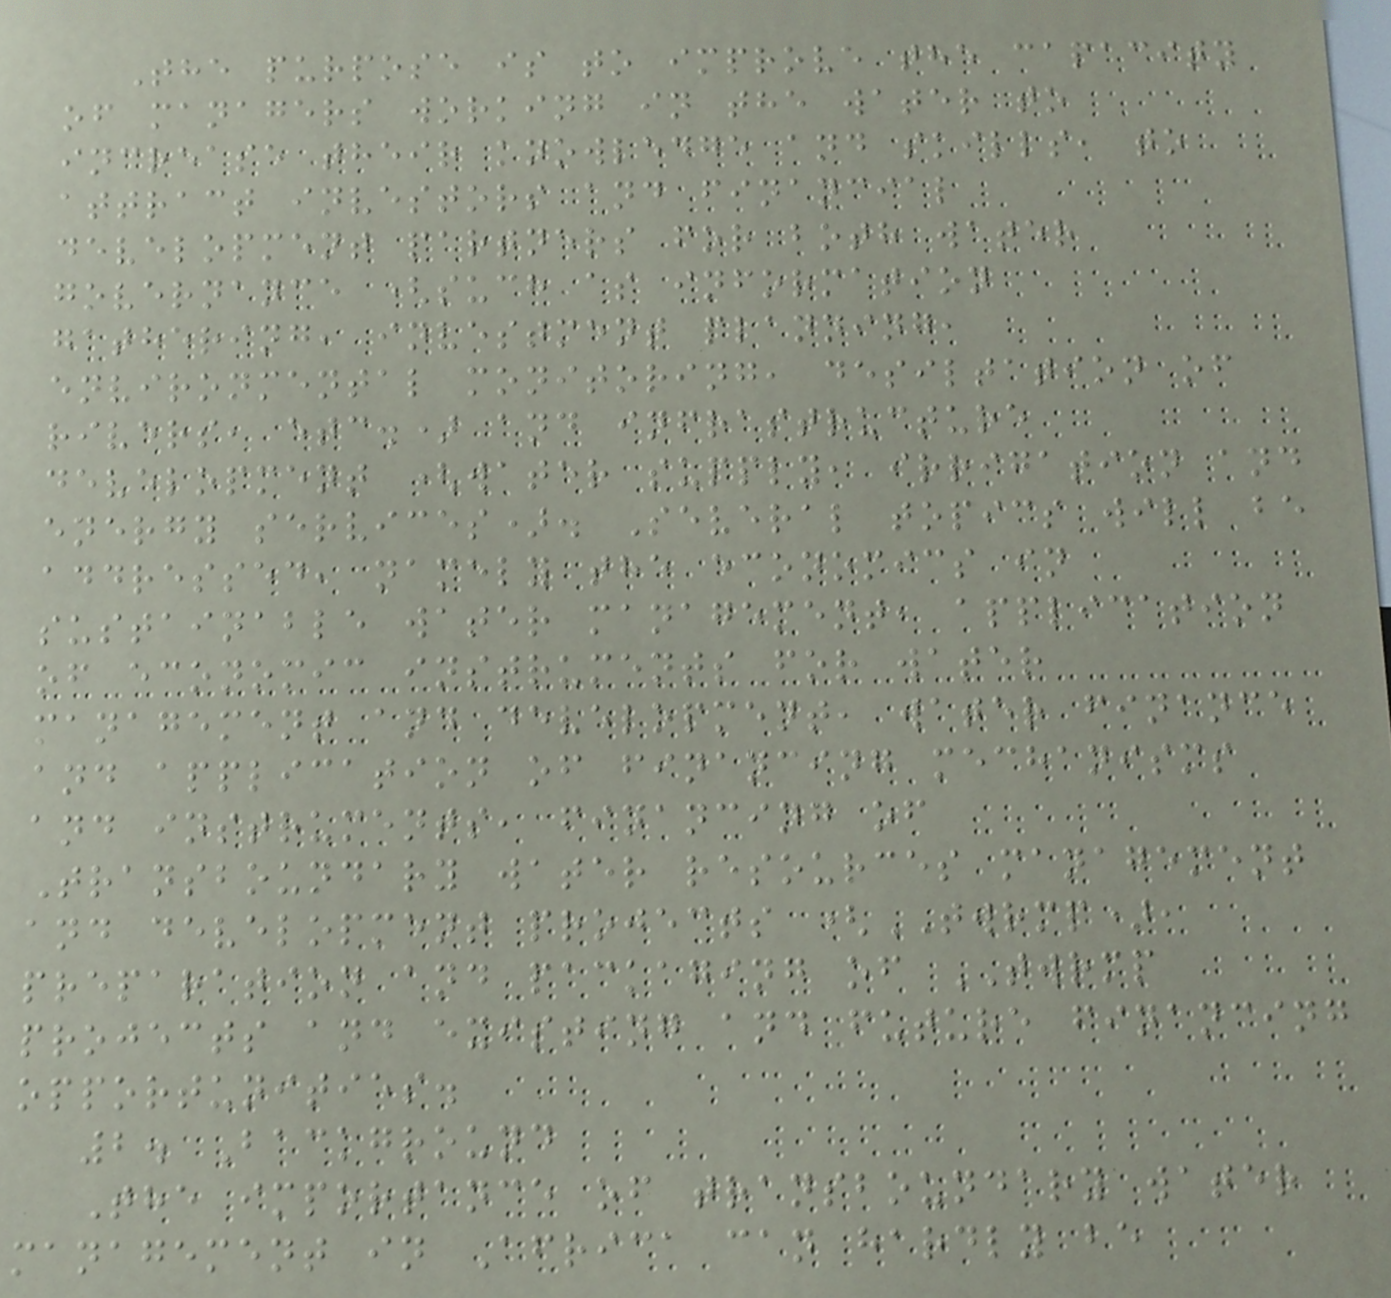The purpose is to improve the capacity
of managers working in the water to
increase their knowledge and skills, to
attract investors and financial
development partners for both water
governance (such as information
gathering, investment planning,
environmental monitoring, desiltation of
rivers, etc.) and infrastructure
development (water supply, irrigation and
energy services). Several topics will be
addressed, namely the economics in
sustainable water management, application
of economic instruments for water
management and development, water finance
and application of financing mechanisms
and instruments, financing of
Transboundary water resources management
and development projects (TWRMP),
preparation and packaging of TWRMP
projects and existing and future financing
opportunities.
2. Background
The importance of transboundary water
management in Africa can hardly be
